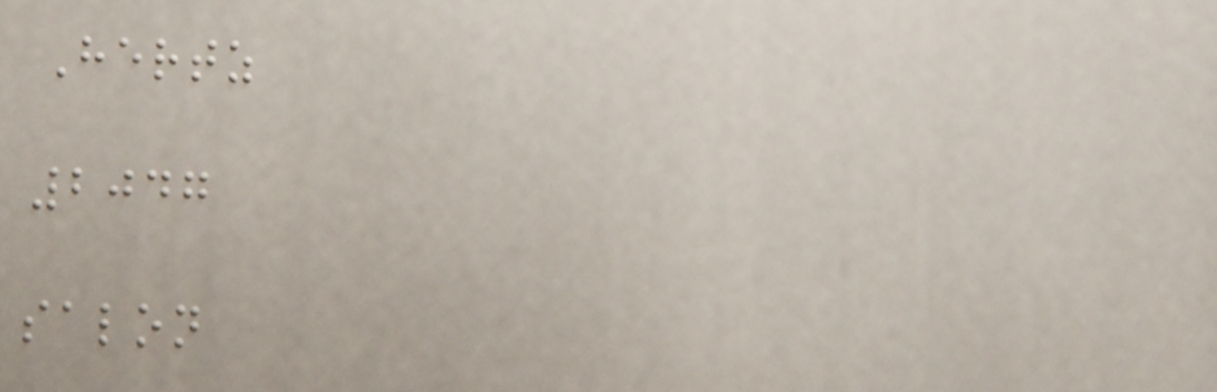Hertz
2047
salon
